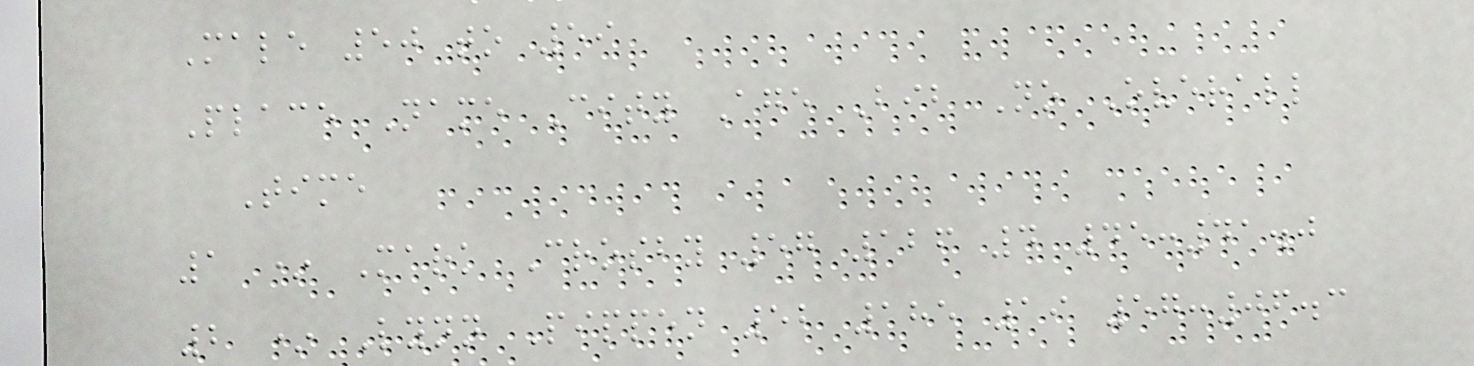Male 50 to 59
Place Name City Age Bib No Overall
Time
1 * Mark Crosby 57 126 4 45:41.0
2 * Lynn Pippen 52 185 19 57:06.3
